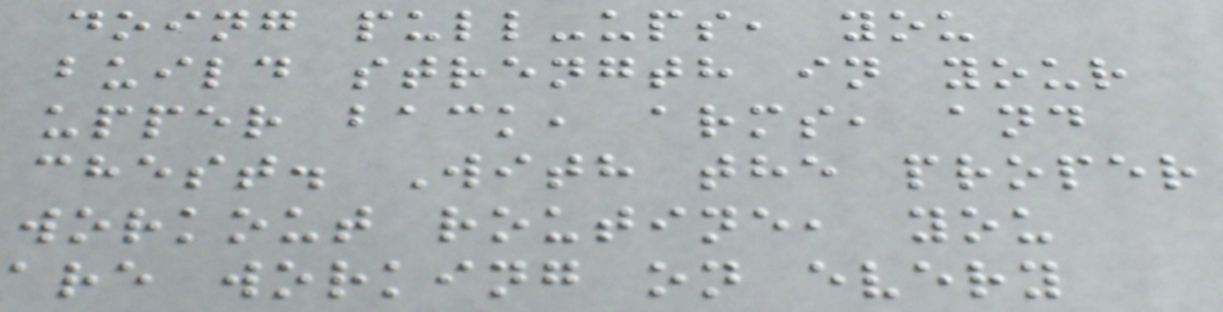doing pull-ups, you
build strength in your
upper back, arms, and
chest. With the proper
workout routine, you
are working on every
